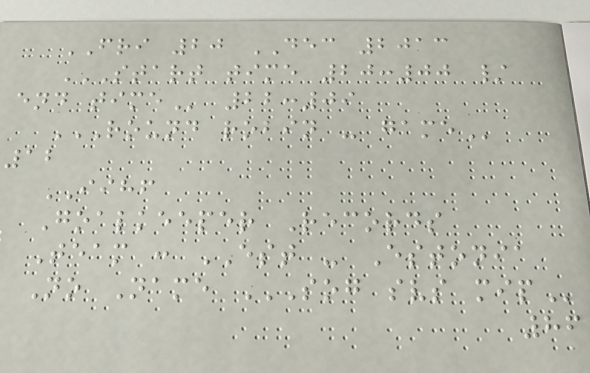FRI 20 DEC 2013
START TIME 20:00 /
END TIME 22:09
ROUND ROBIN - GAME
12
IIHF
Goalkeeper Records
Team : EST - Estonia
No Name SOG SVS MIP
86
